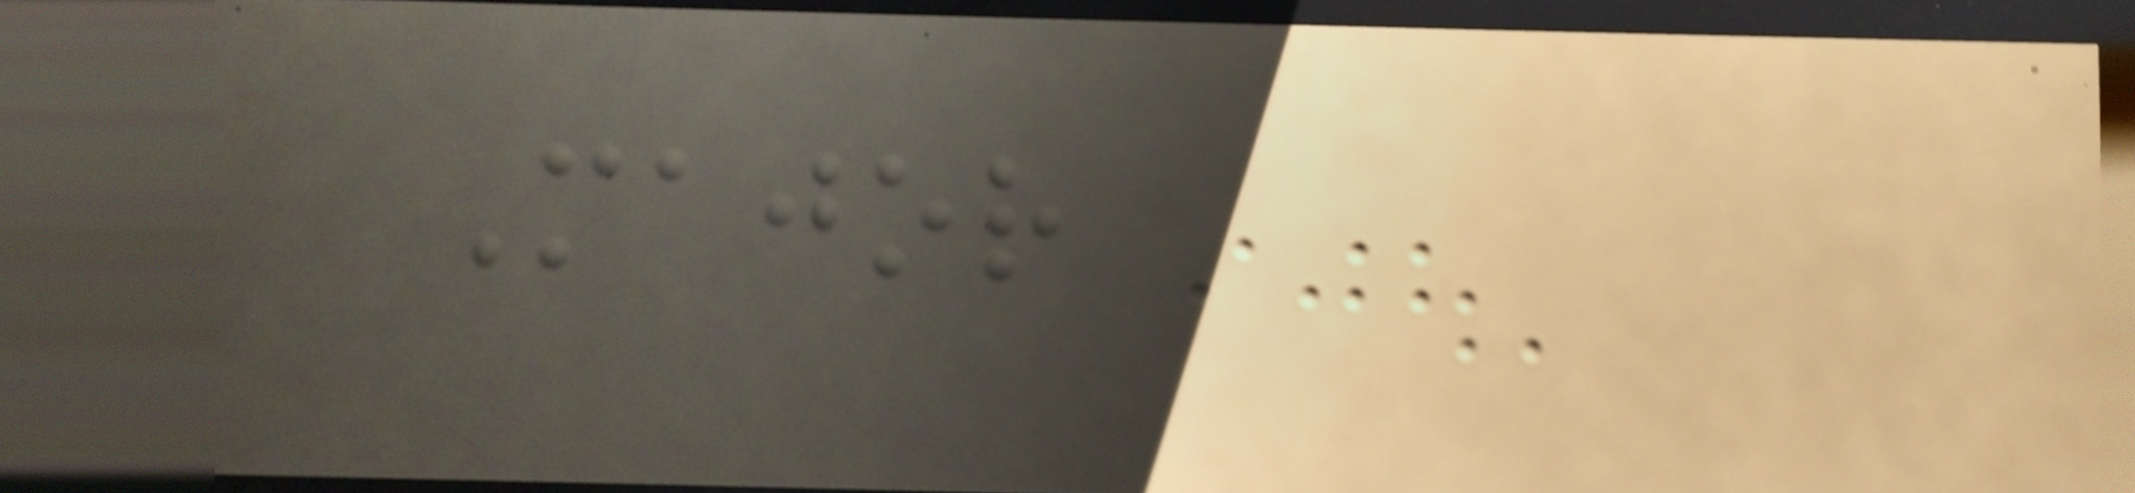Major
